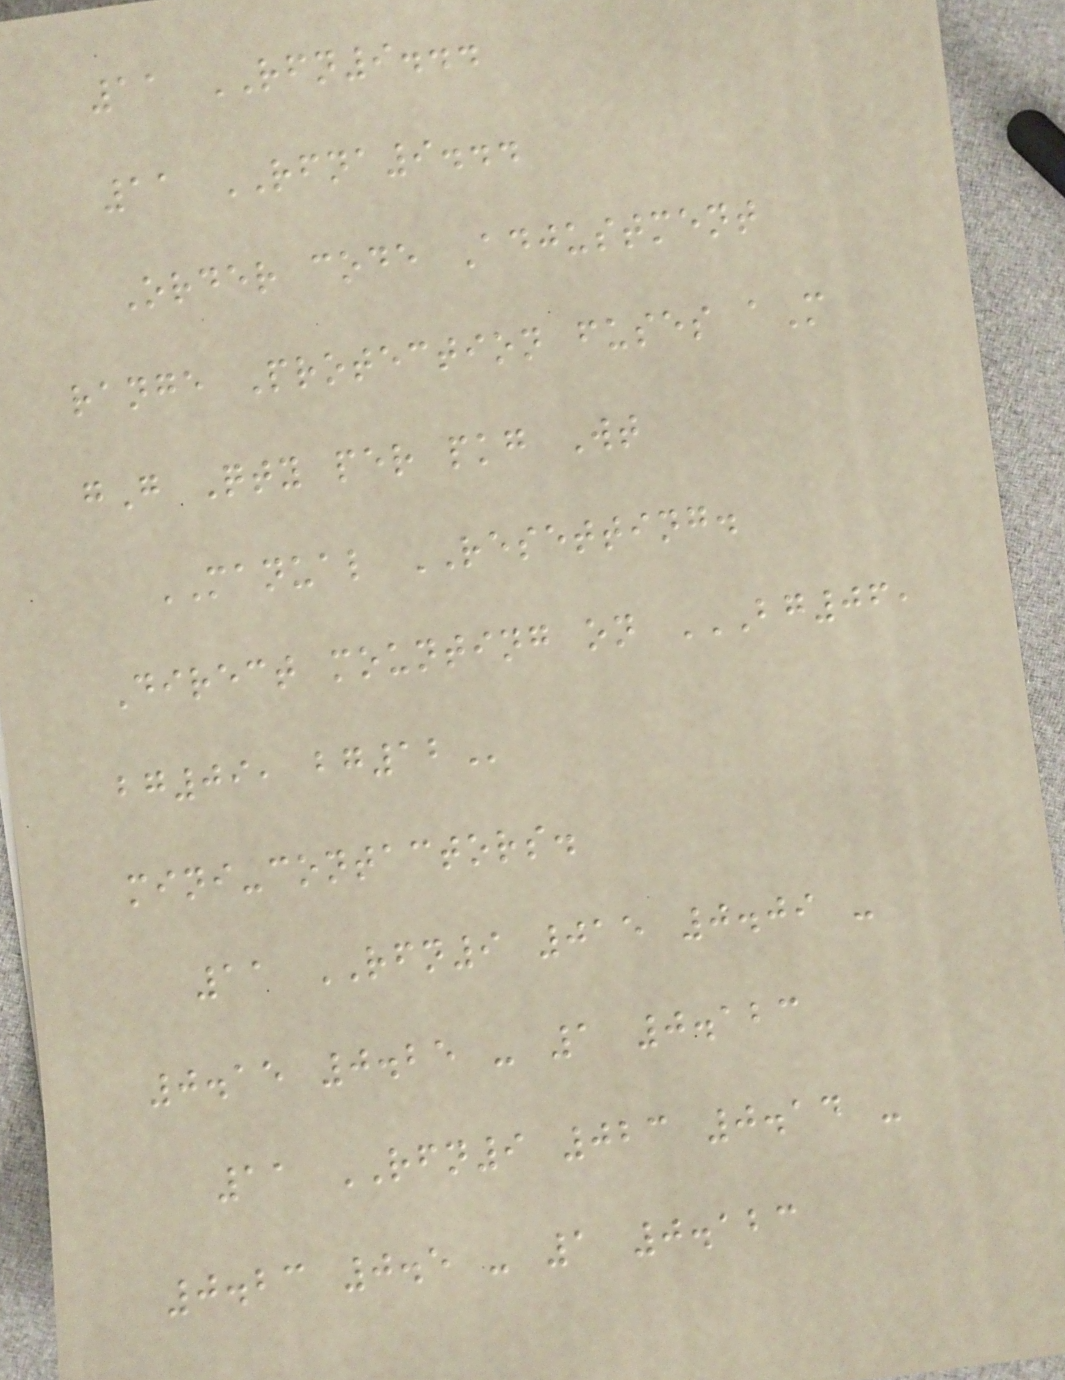11 RFN9...
11 RFNA9...
Order code Adjustment
range Protection fuses aM
gG Qty per pkg Wt
MANUAL RESETTING.
Direct mounting on BG06,
BG09, BG12
mini-contactors.
11 RFN9 015 0.09 -
0.15 0.25 - 1 0.123
11 RFN9 023 0.14 -
0.23 0.5 - 1 0.123
